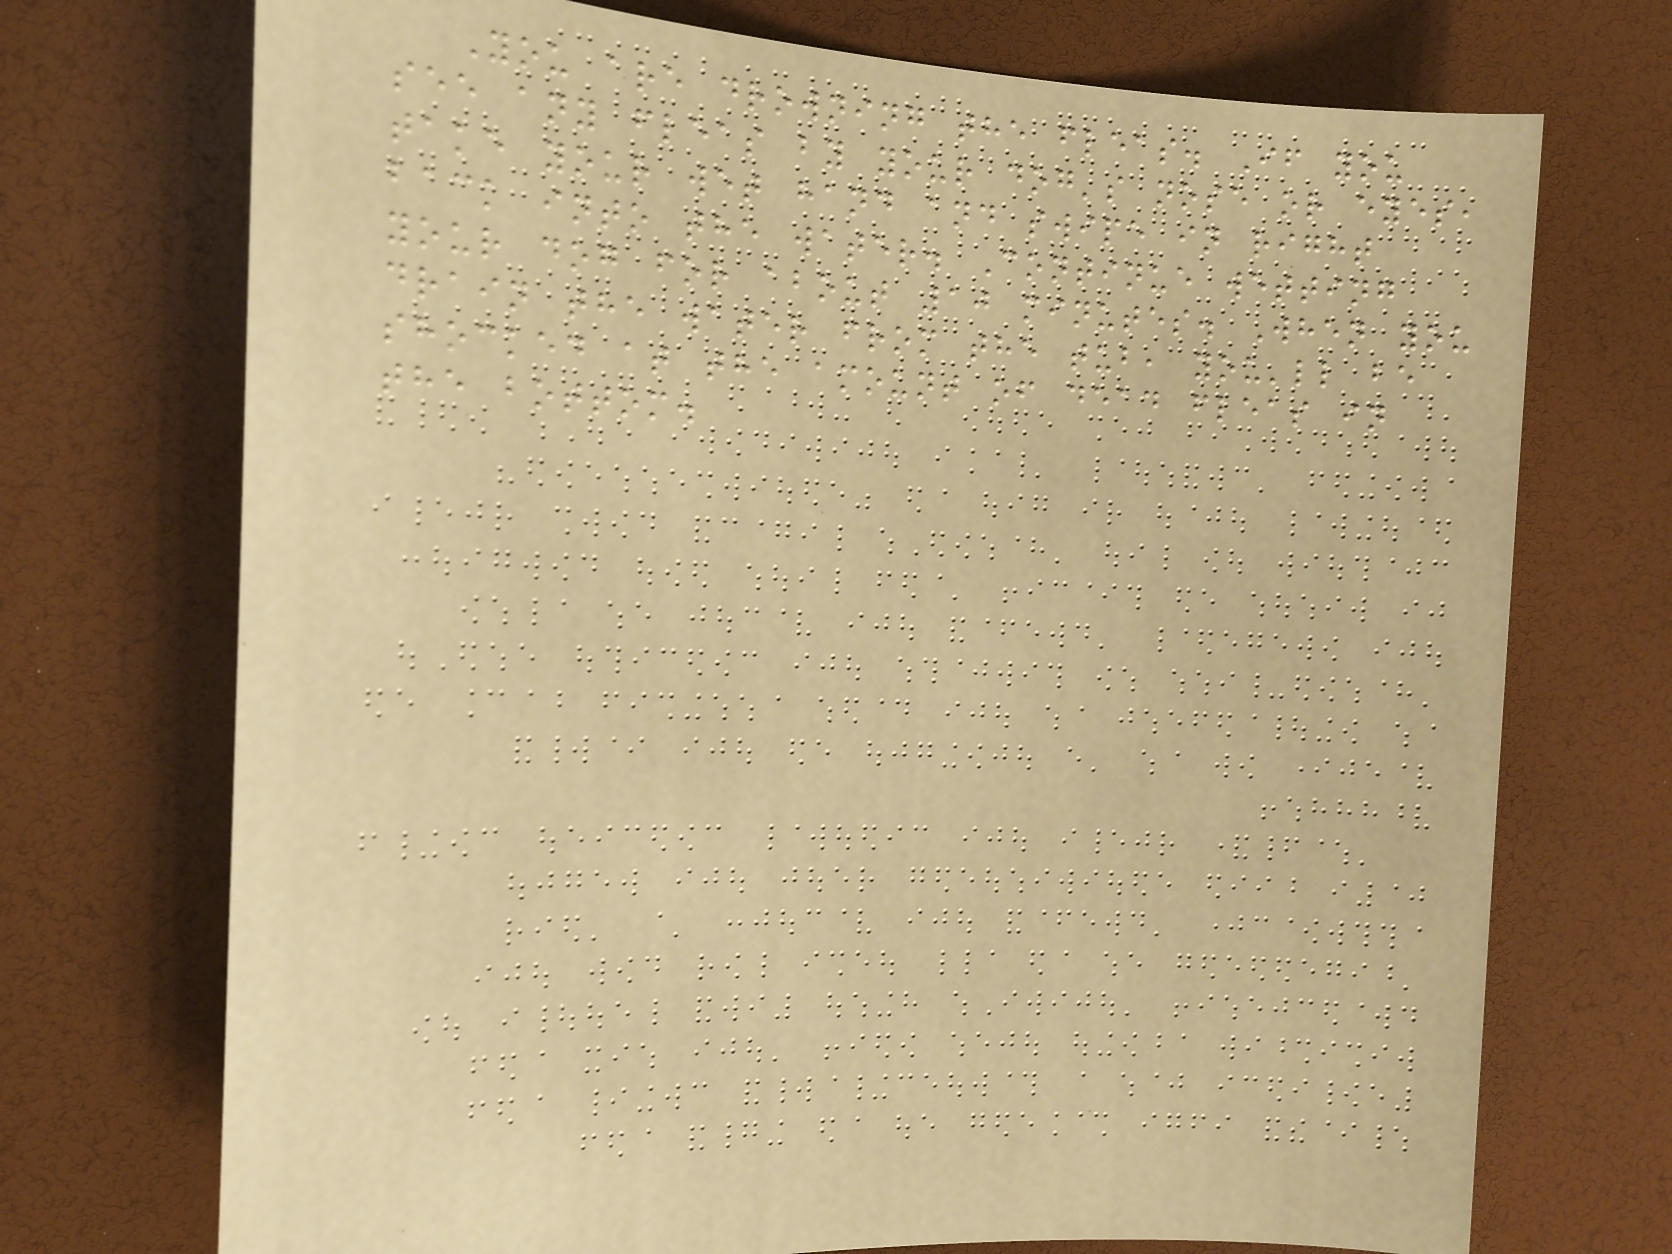You are drowning the fleas. If you
see any fleas by your dog's nose or eyes,
take your wet hand and swipe in right
back into the water. Continue wetting
your dog for about 10 minutes. When you
drain the water from the tub, you'll be
shocked at the amount of dead fleas in
the bottom.
